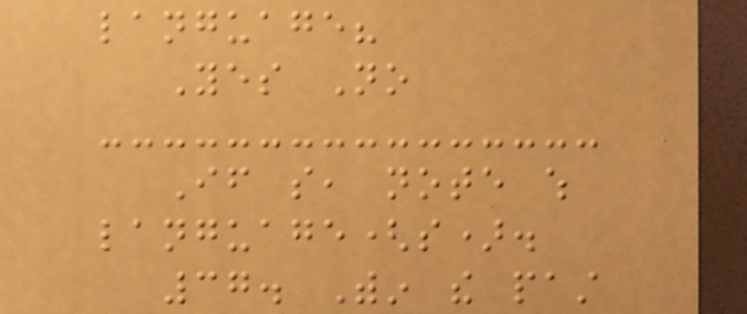language?
Yes No
If so, note which
language(s).
37. Within the past
